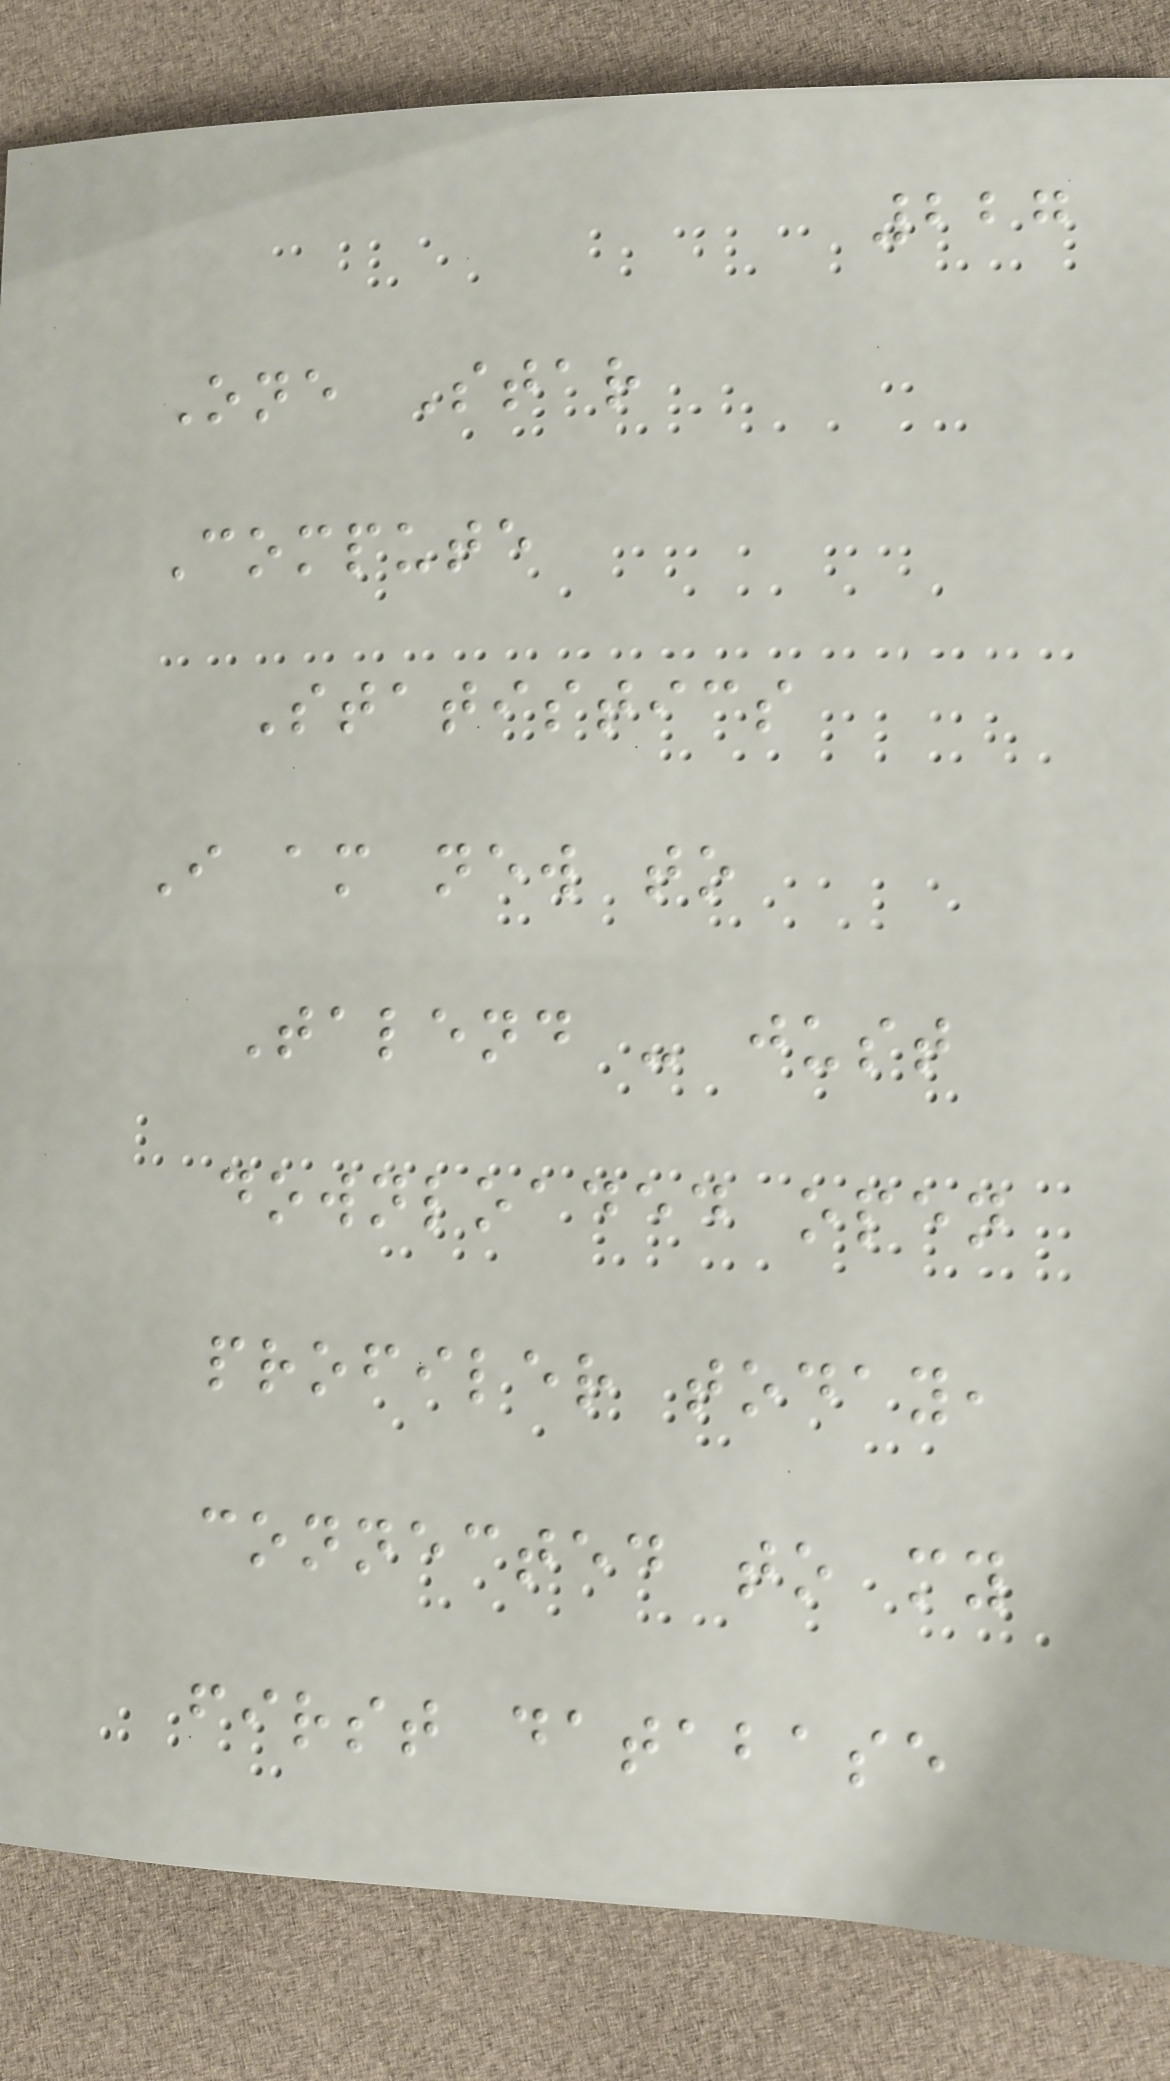227
One Star
Compute
Statistics
I am new to
Talend - just
downloaded open
profiler today,
connected to my
first database
